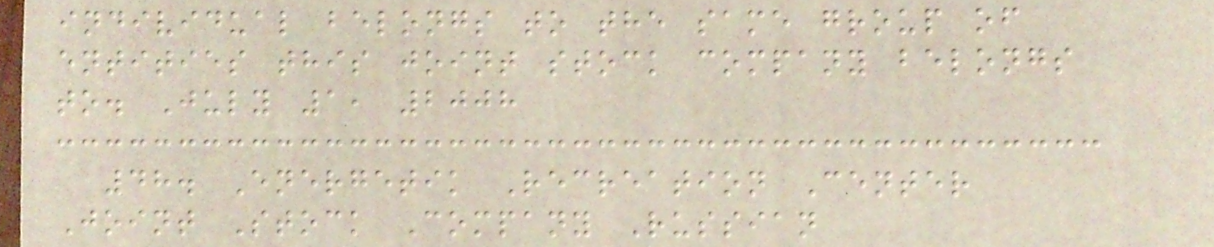individual belongs to the same group of
entities this joint stock company belongs
to. July 1, 2008
48. Energetik Recreation Center
Joint Stock Company Russian
